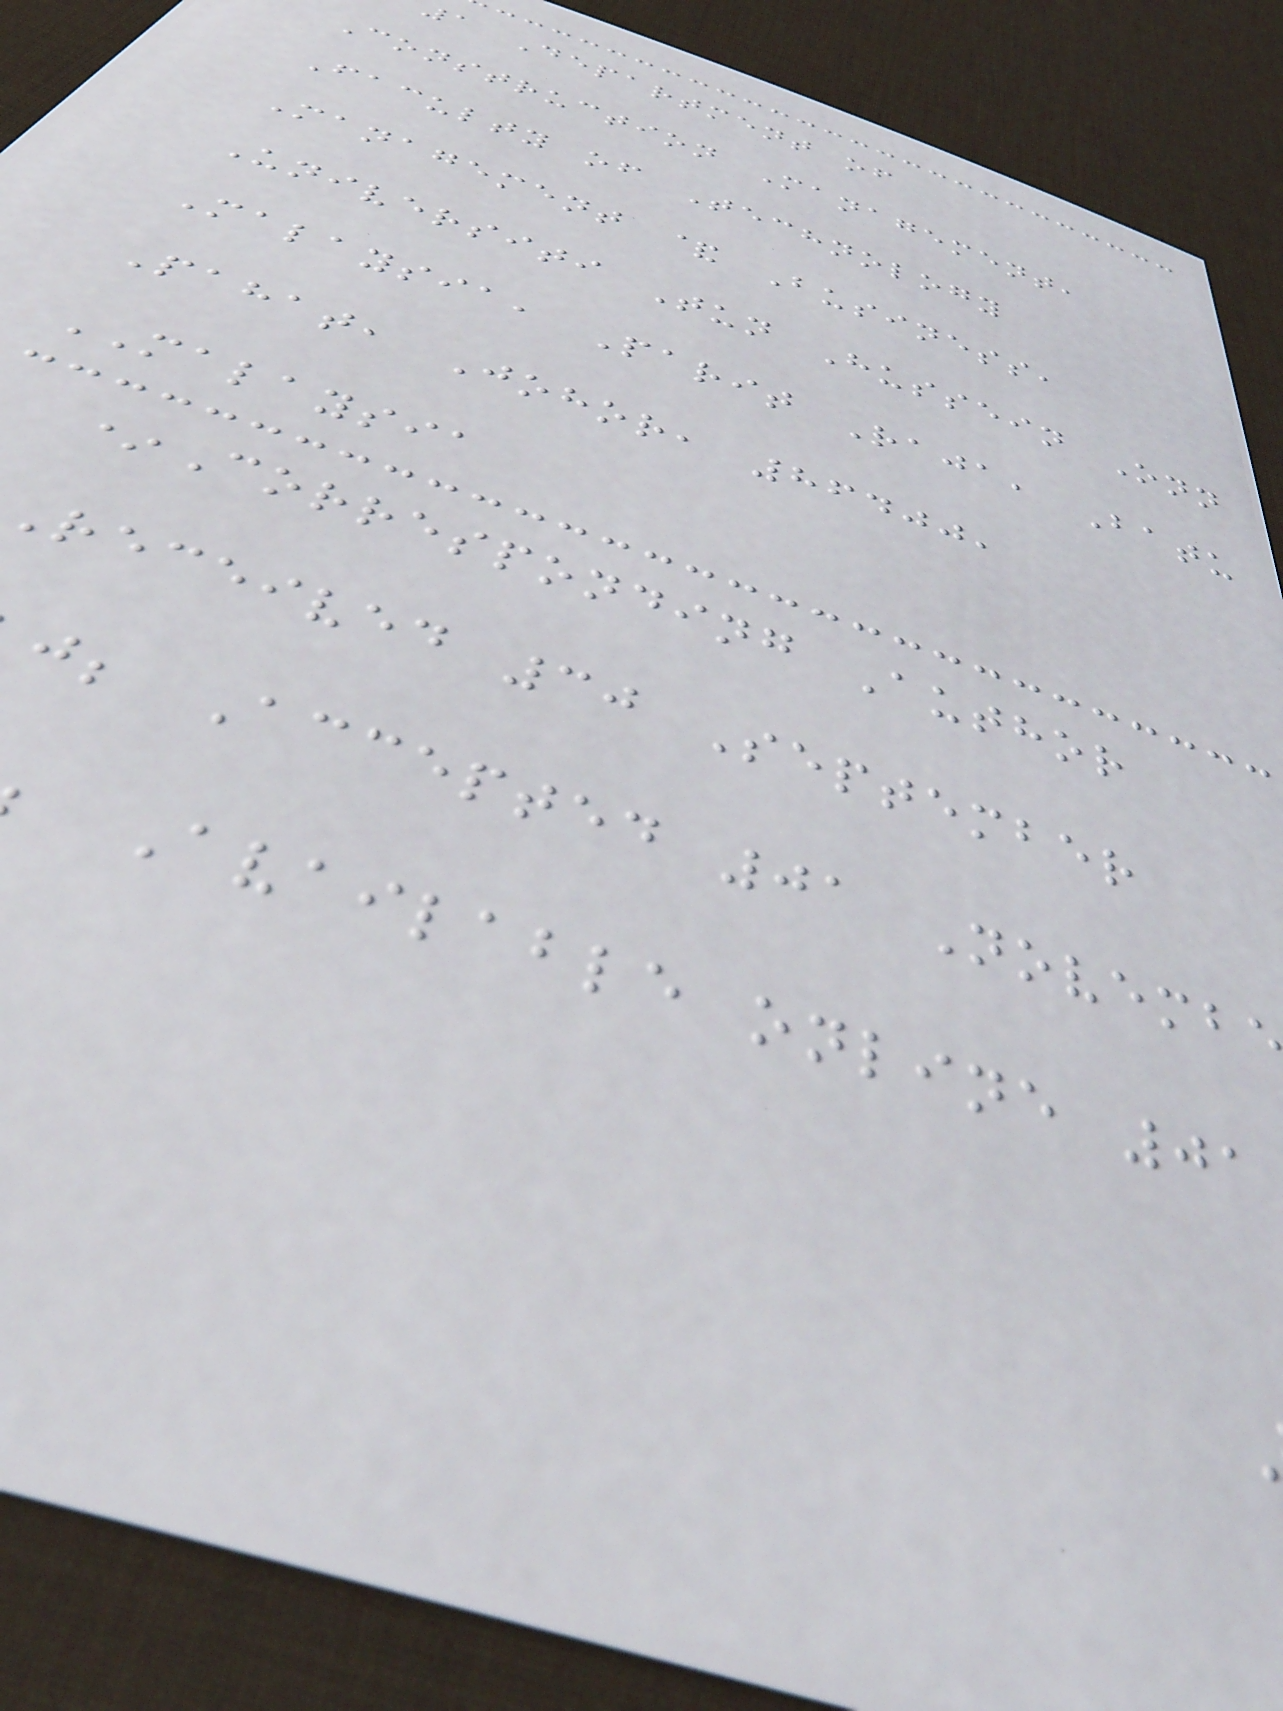1 Department of
Construction Management,
Faculty of Technology
Management & Business,
Universiti Tun Hussein Onn
Malaysia, Parit Raja, Batu
Pahat, Johor, 86400,
MALAYSIA
*Corresponding Author
received 30 September
j; Accepted 01 Novemb
Available online 01
